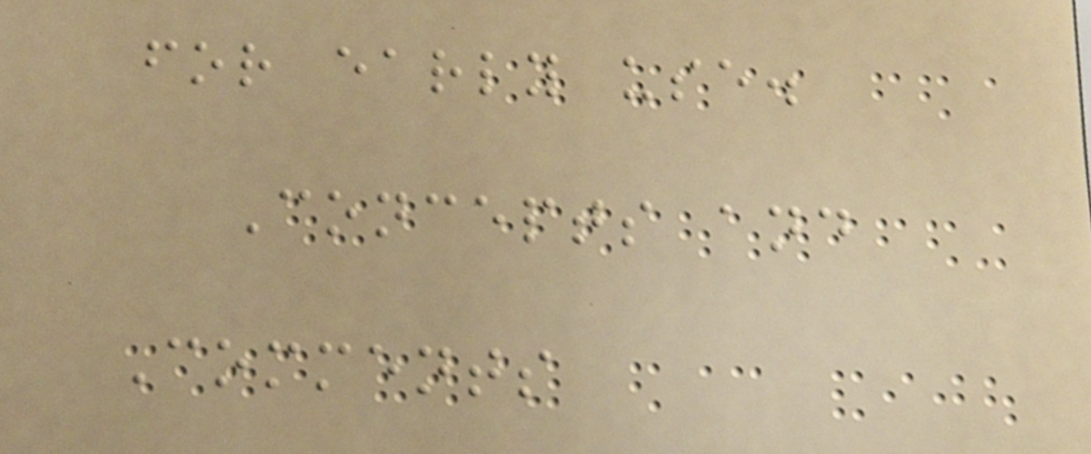for early use.
Concepts and
Comments
